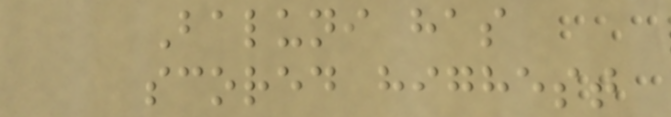Baluni has
scored highest
